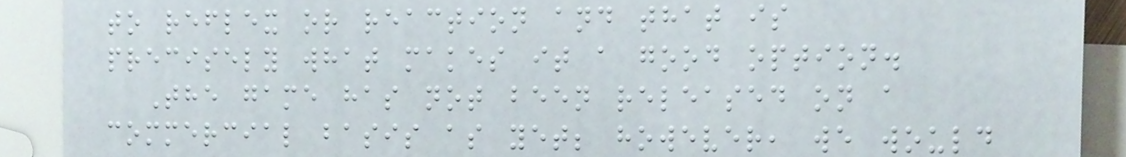to reflex or reaction and that is
precisely what makes it a good option.
The game has not been released on a
commercial basis as yet; however, we would
